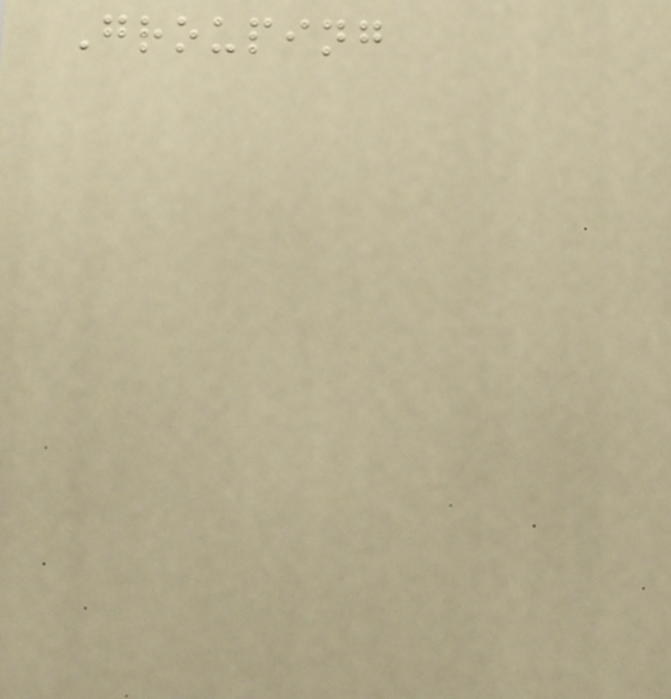Grouping
